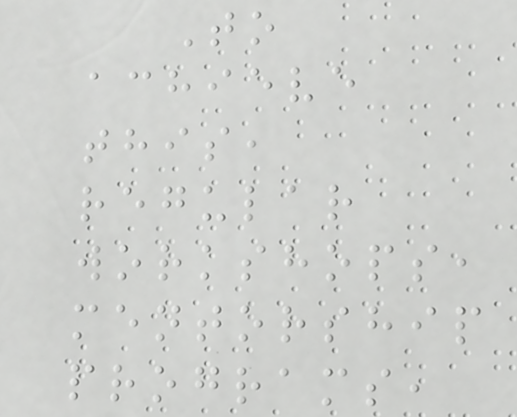To
achieve
this,
regular
workshops,
mentorship
programs,
